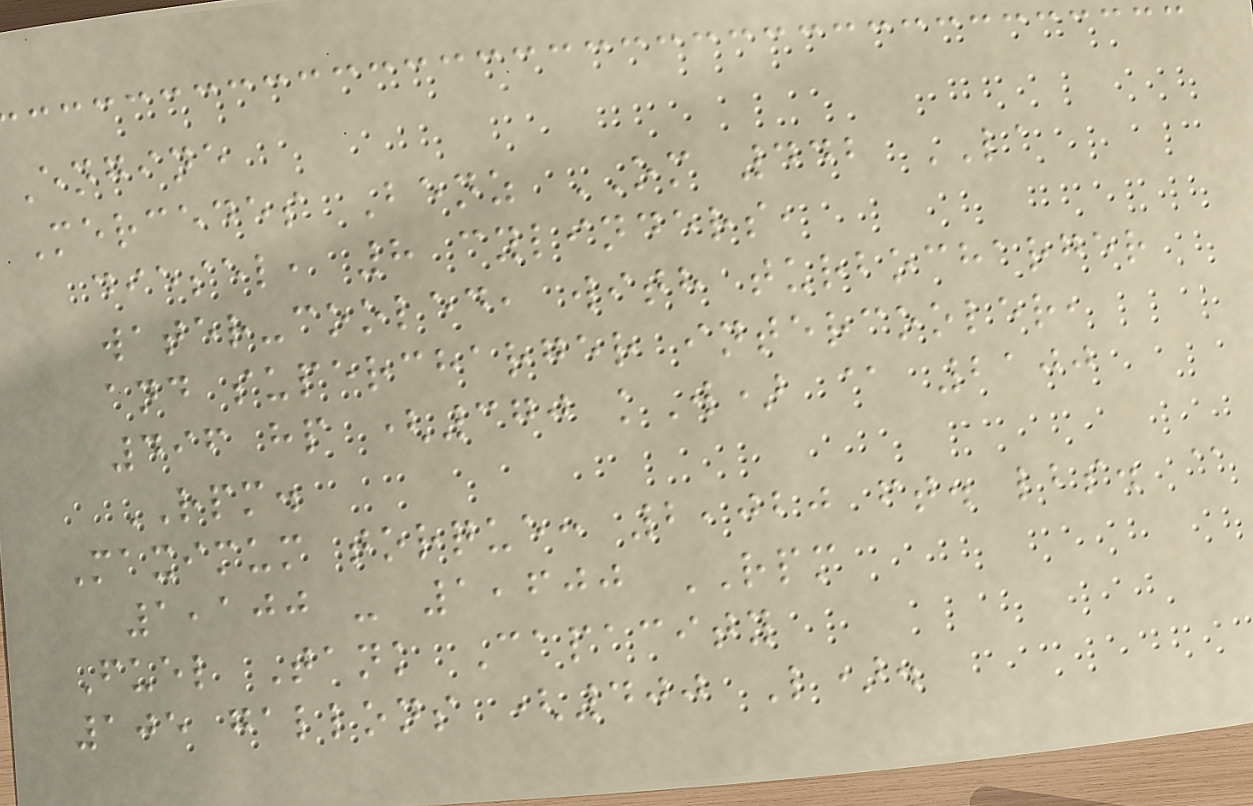Engine
Mercedes Benz OM 442 LA
diesel, 8 cylinders,
water-cooled, with turbocharger
and supercharger intercooler,
496 hp (370 kW) @ 2100
RPM.
Maximum torque: 2,020 ft. lbs. @
1,100 - 1,600 RPM
Fuel Tank Capacity
105 gallons (400 L).
